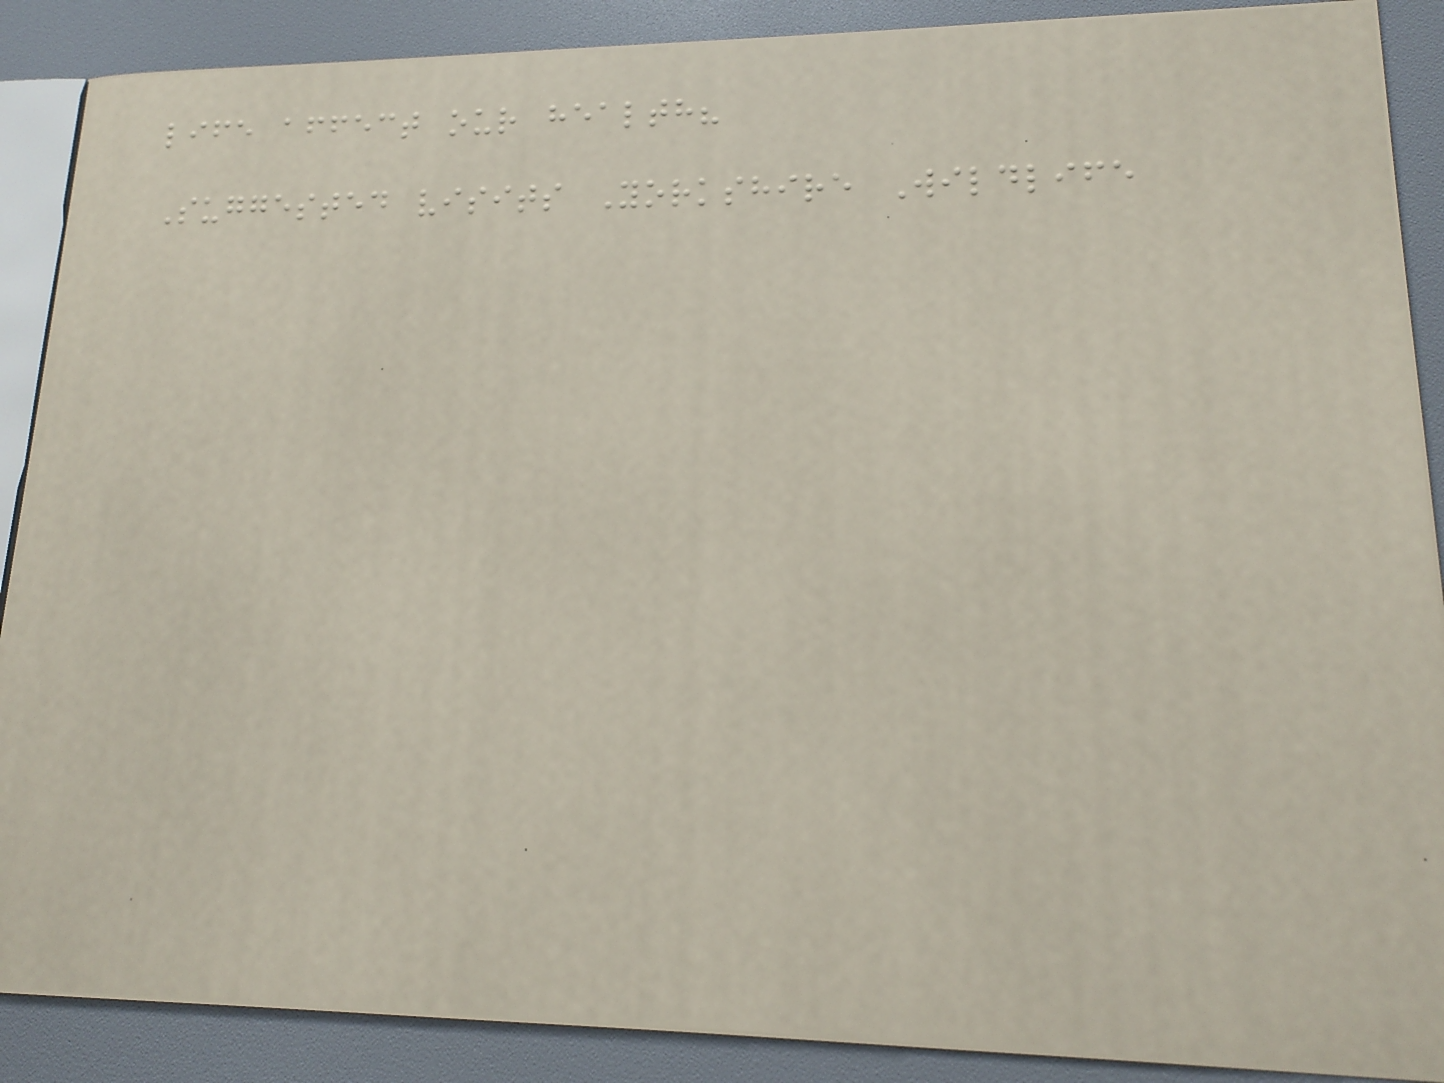life affect our health?
Suggested visits Yorkshire Wildlife
